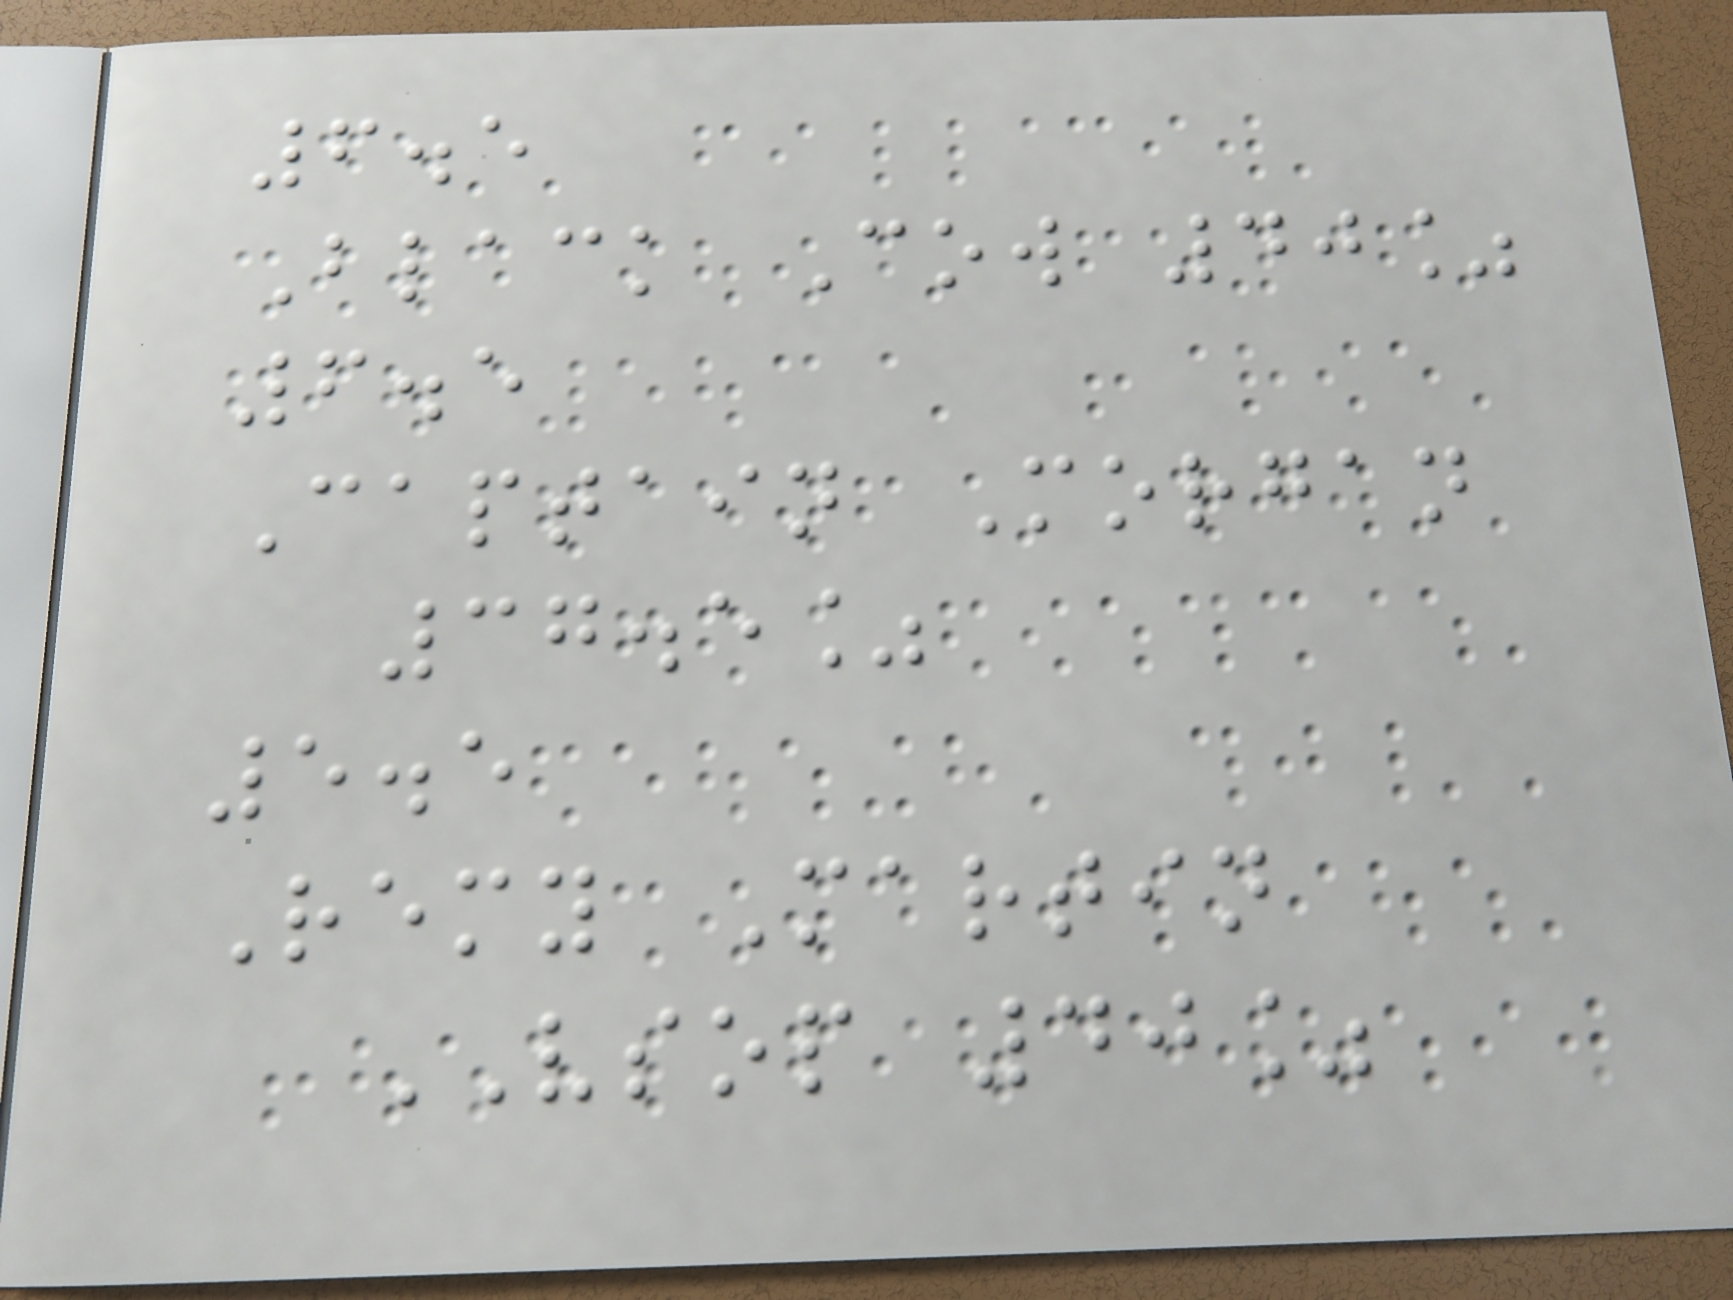6.5
Black Cow 40%
6.5
Captain Morgan
37.5%
5.5
Remy Martin
VSOP 40%
